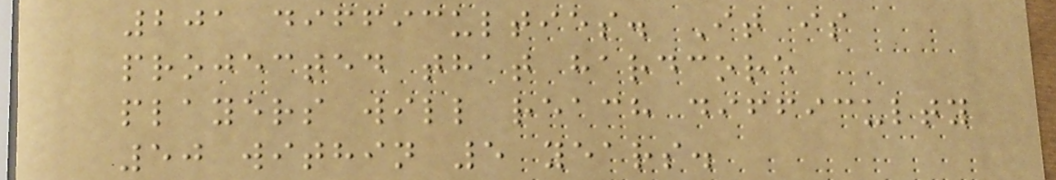201 difficulties. It is
projected that hardcore
players will reach difficulty
50 within 5 years.
